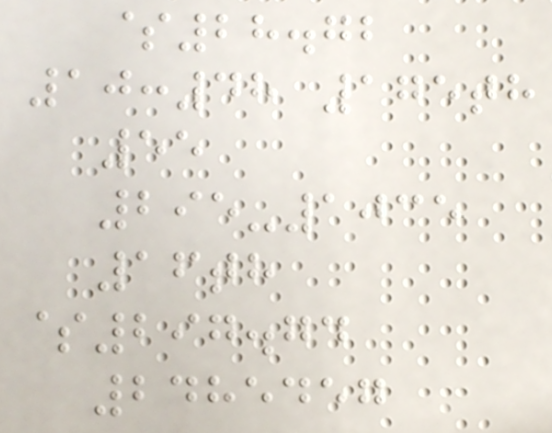$28.72
10:48 175th
55
295-1035
16th
$297.74
2485457
